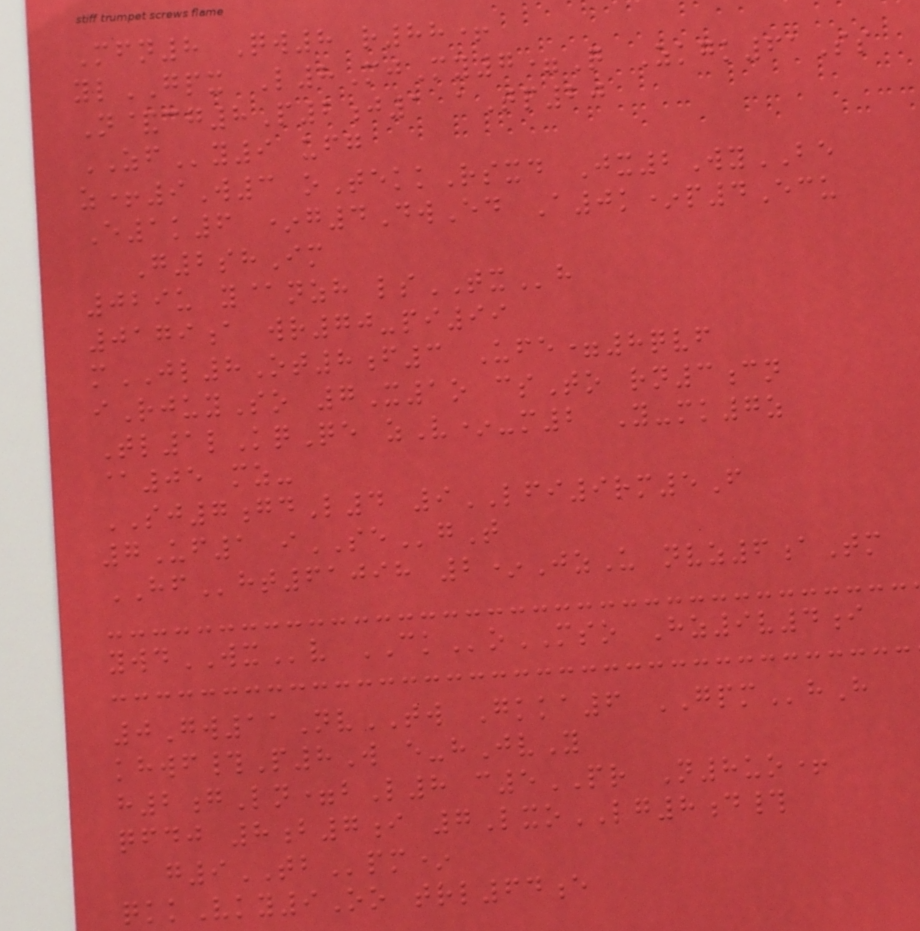Mfn8 Qw8 r88+
ylGPX L8MjMy7=Q Zkgk61Ss
N&cg8P2j1 aTp20
ZFy9 ufg
z+9W3 oTekkRsxd Jx2WyBE
E1k6 *g4DwEd A0k*p4Ecu
G2shIm
029u y@nzh lsTXh
0179a wr70-pi99
mJL8Ot8f3 Ufe=8qvf
iRjuySo 7X1o csTo rn3cn
Tl1lKqQe zV*-m2 Y-mk7z
@05 mz-
SJ7gdL4 9LFI9rm5F
7Uf1 iSEgT
HFht61098 2*JzU nvz6aTm
ywdWXv CKoMSO Hz9v4i
0Gw11NvTW Gkka6 GPMhH
khwf#P8W e-hJvY
h2gLn=bL8 c5PR N8uo+
qfdj 8b7i 7LxoLG8d#
g9TBpm*
qkkVky9Oo trl64e
